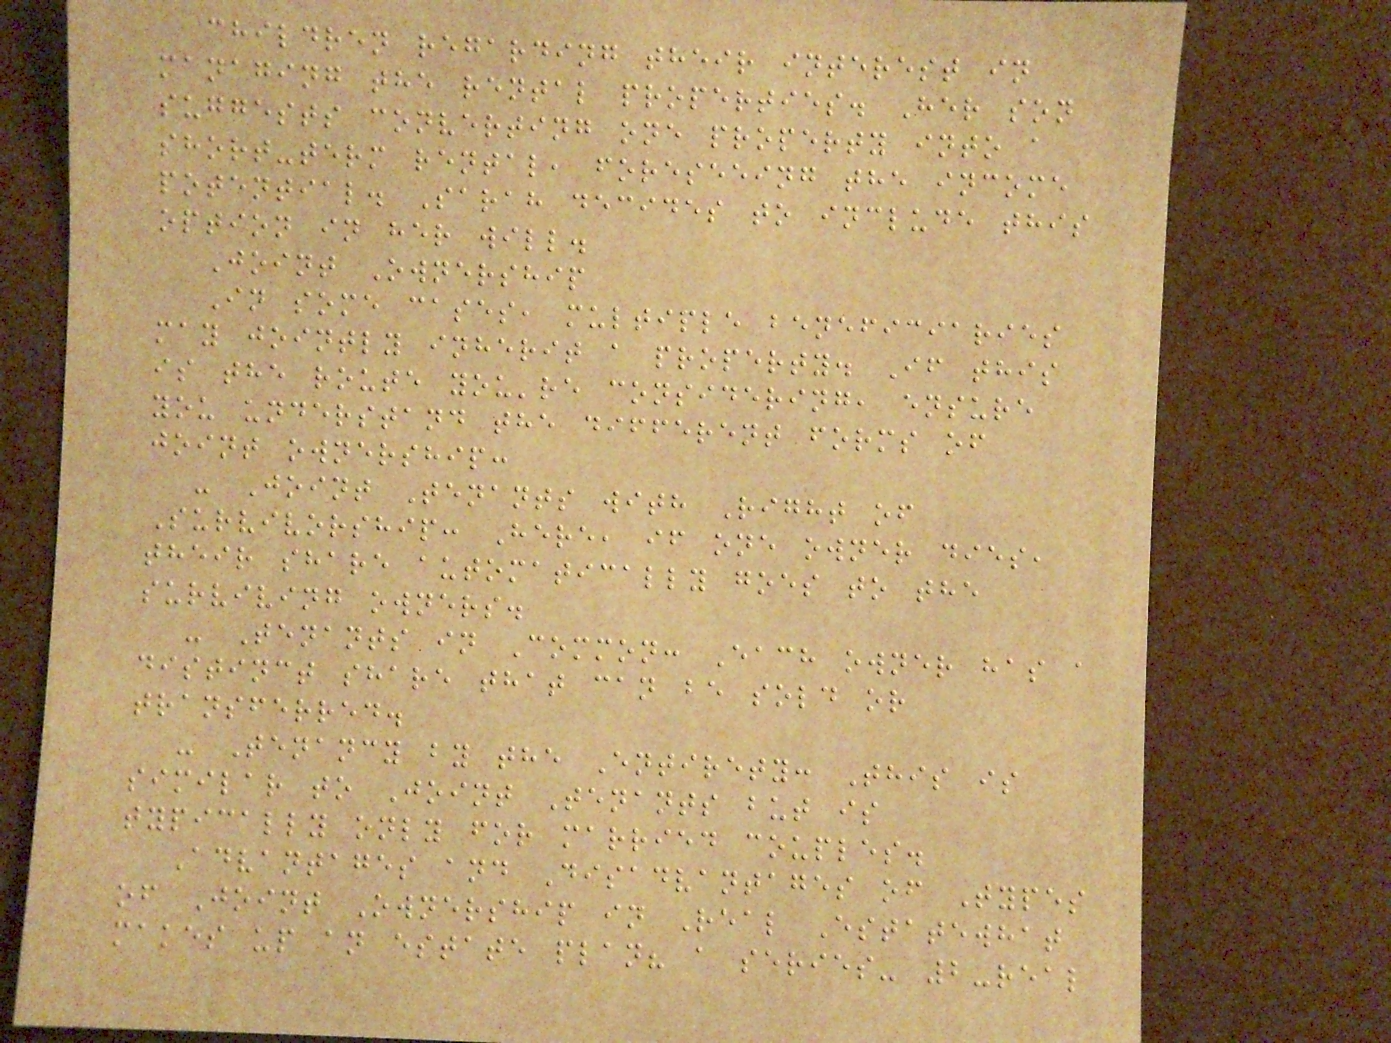children regarding their interest in
managing the rental properties. Her son
suggests converting one property into a
short-term rental, foreseeing the income
potential. Sarah decides to include this
option in her will.
Joint Ownership
In some cases, multiple beneficiaries
may jointly inherit a property. If this
is the route you're considering, ensure
you understand the different forms of
joint ownership:
- Joint Tenants with Right of
Survivorship: Here, if one owner dies,
their share automatically goes to the
surviving owners.
- Tenants in Common: Each owner has a
distinct share that can be sold or
transferred.
- Tenancy by the Entirety: This is
similar to Joint Tenants but is
typically only for married couples.
Advantages and Disadvantages of Types
of Joint Ownership in Real Estatewhat
makes up an estate plan? a series- 2-real
